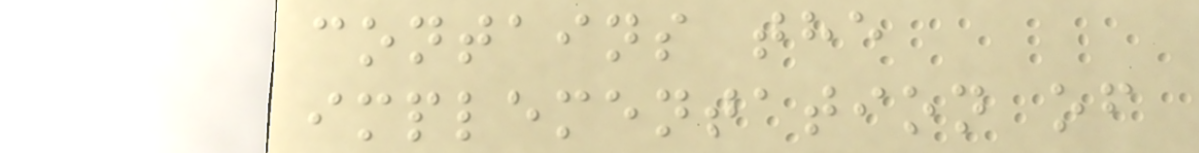contains the
implementation of
